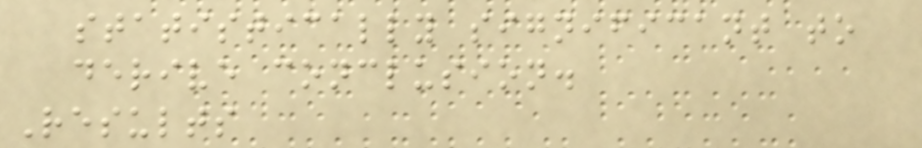statistically significant to
derive conclusion.
Results
